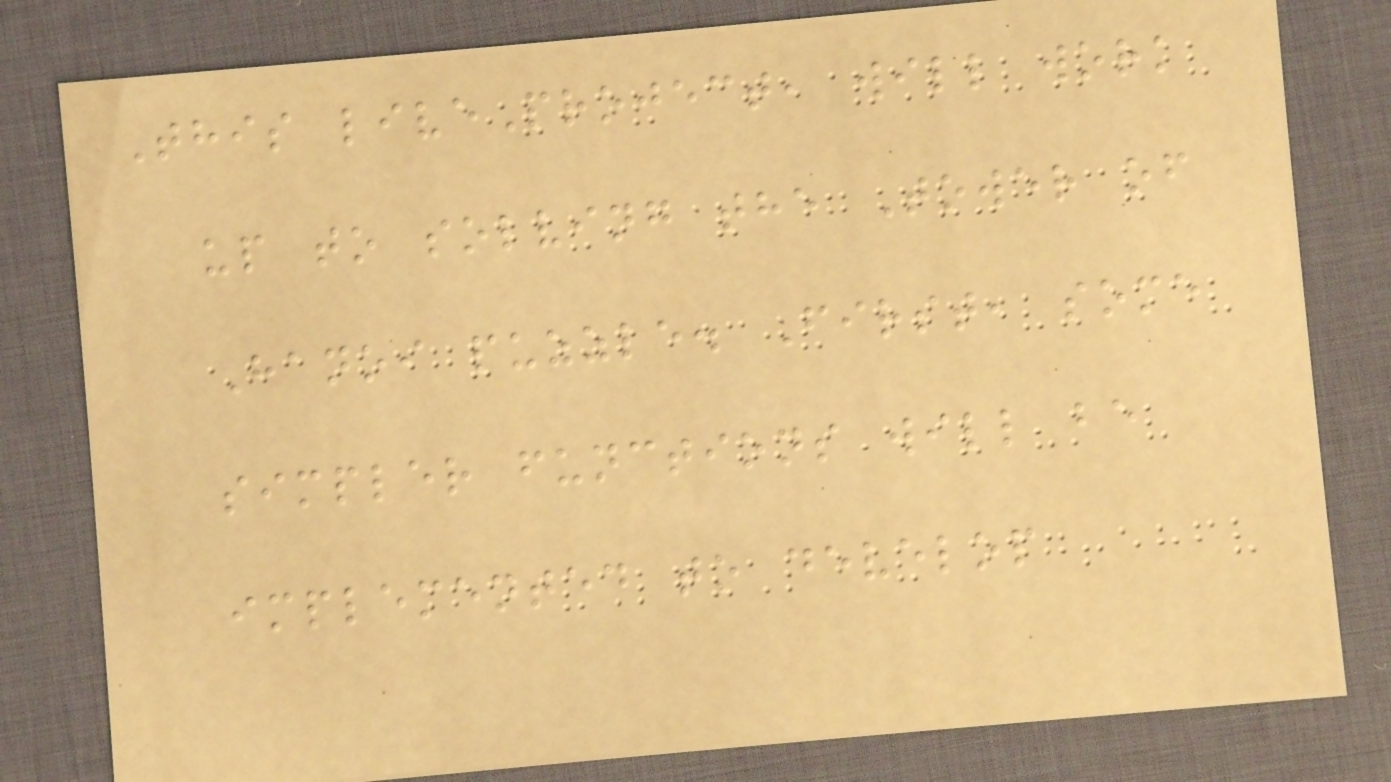This liveProject, will work
up to solving the Tower of
Hanoi puzzle. First, some
simpler functions will be
implemented to develop
